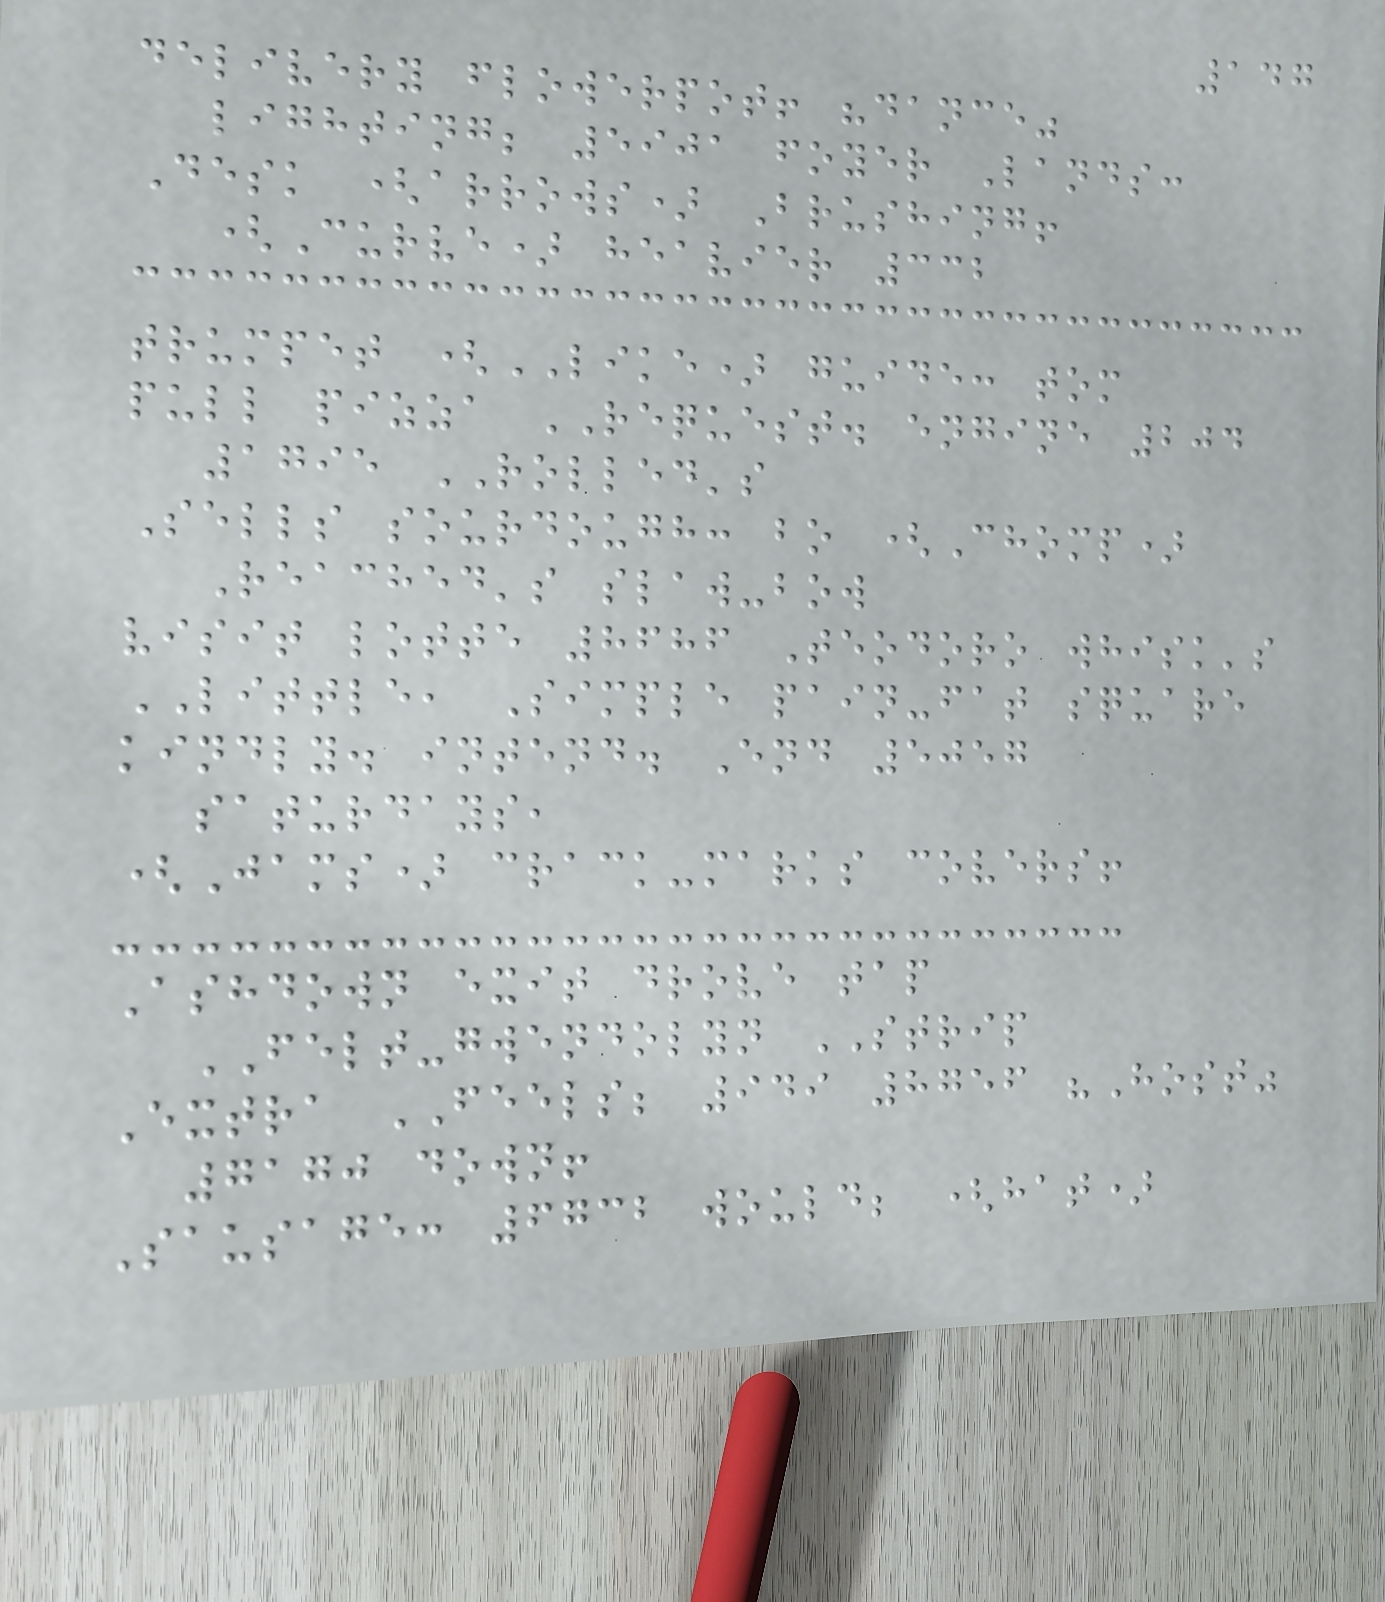147
delivery flowerpot! "dance"
lighting; 5901 foyer Lands:
Desk (arrows) Brushing!
(Curve) heavier 332
trumpet (LIKE) guide: tom
pull pizza REQUEST. engine 204
1795 ROLLED's
Sells sourdough: bo (Chomp)
Reached's slaw-bow
visit lotte 8686 Teodoro whisk's
LITTLE, Simple pain-fat square
kindly. intend. End 5057
saturdays,
(Jams) crack-marks covers!
Ashdown exit drove tap
FELT-gwendolyn STRIP
Extra FEELS; 949 8756 "Host"
7170 down!
Sausage: 6732 would; (hat)
